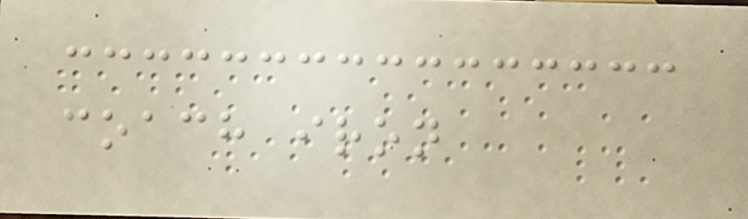coach iron
